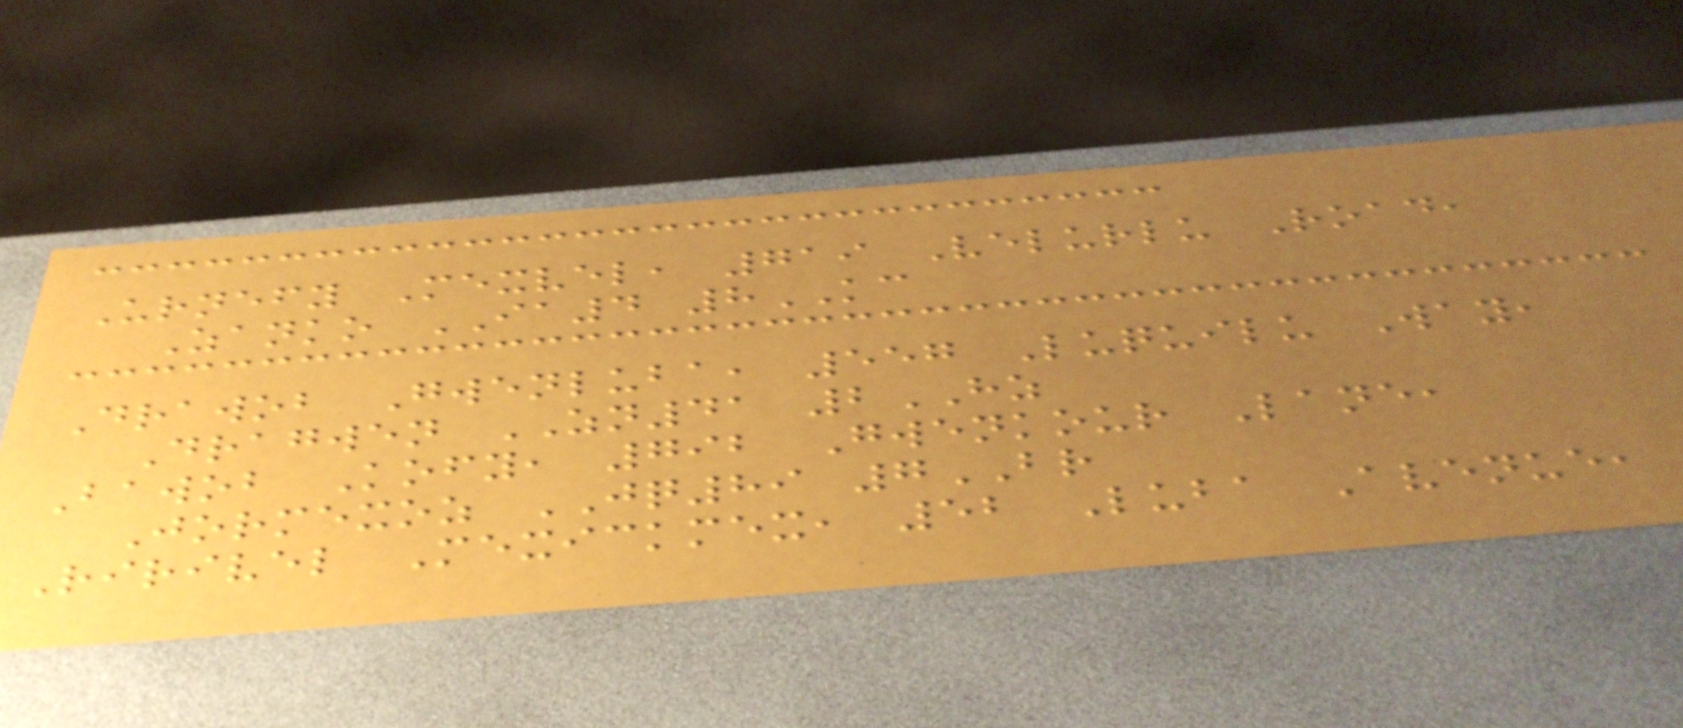Urnefy Mexvel, 719 Velurlu Road,
Zanko IA4 8KC
Drawob Gwenluba, 557 Luquilu Way,
Dragwen ZN41 2HZ
Bawob Kofy, 792 Gwenkour Lane,
Jormexoz JQ89 7BR
Ririvel Mexickmex, 52 Luba Avenue,
